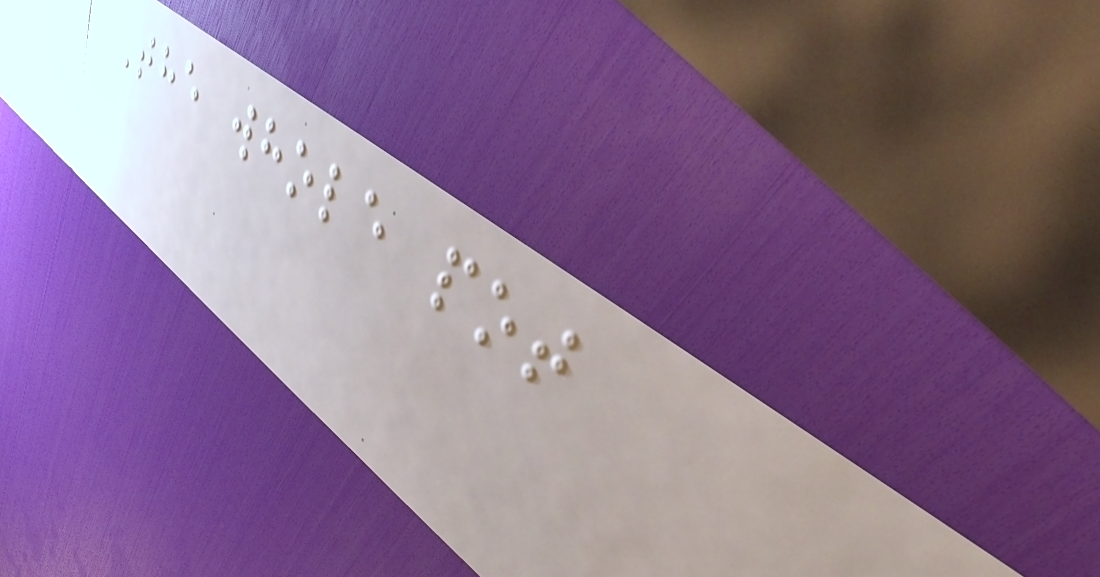The whole pot
